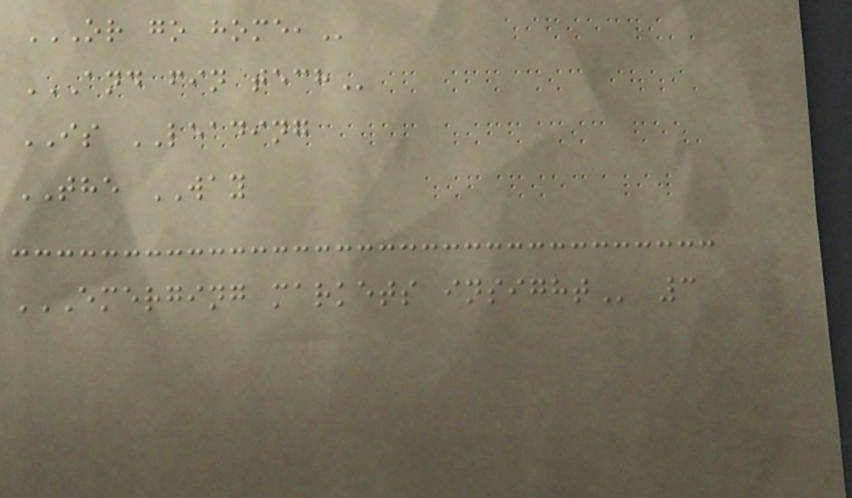OR GO HOME,
AND FIN TECH
IS LEADING
THE WAY
EMERGING MARKETS INSIGHT 3
